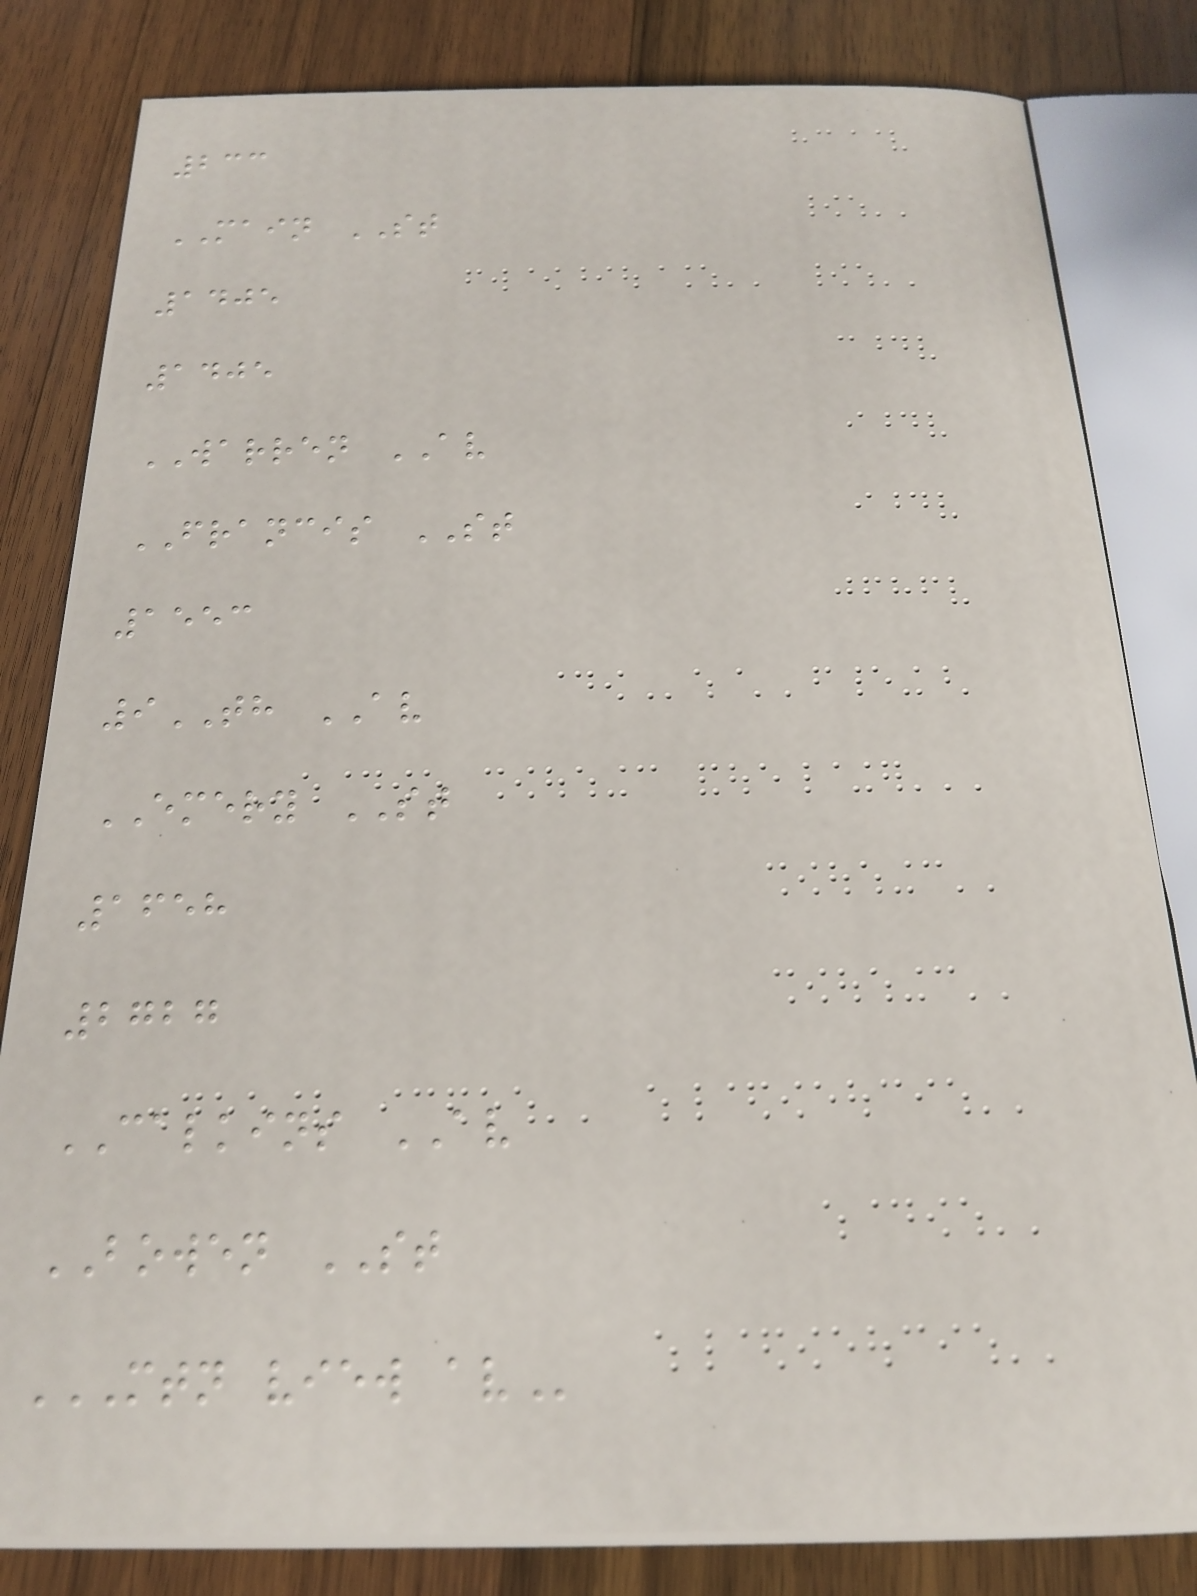233
MAIN ST
1405
1405
WARREN AV
FRANCIS ST
1553
9TH AV
EMERY ST
1658
2727
CALKINS AV
BOWEN ST
MTN VIEW AV
